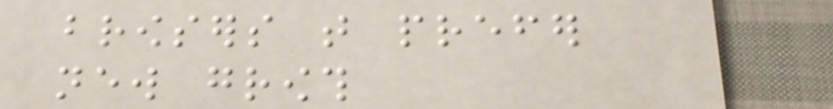browsers that prefer
new growth
